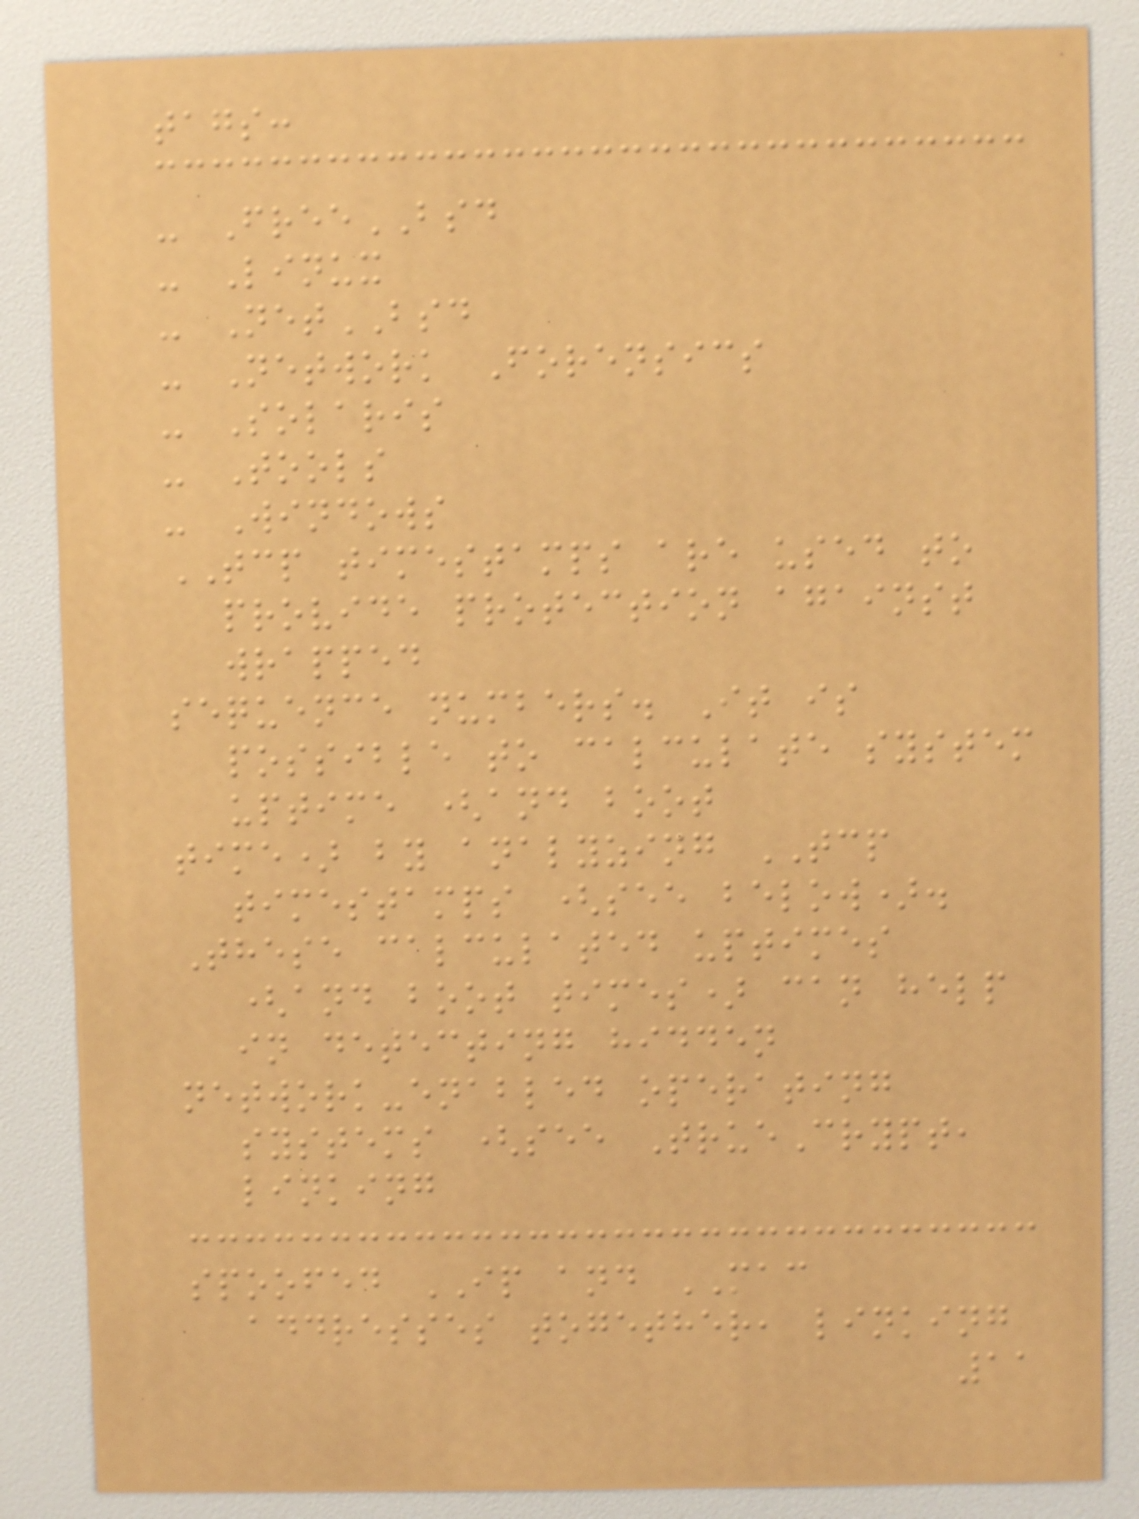tags:
- FreeBSD
- Linux
- NetBSD
- Network Forensics
- Solaris
- Tools
- Windows
TCP timestamps are used to
provide protection against
wrapped
sequence numbers. It is
possible to calculate system
uptime (and boot
time) by analyzing TCP
timestamps (see below).
These calculated uptimes
(and boot times) can help
in detecting hidden
network-enabled operating
systems (see TrueCrypt,
linking
spoofed IP and MAC
addresses together, linking
11
